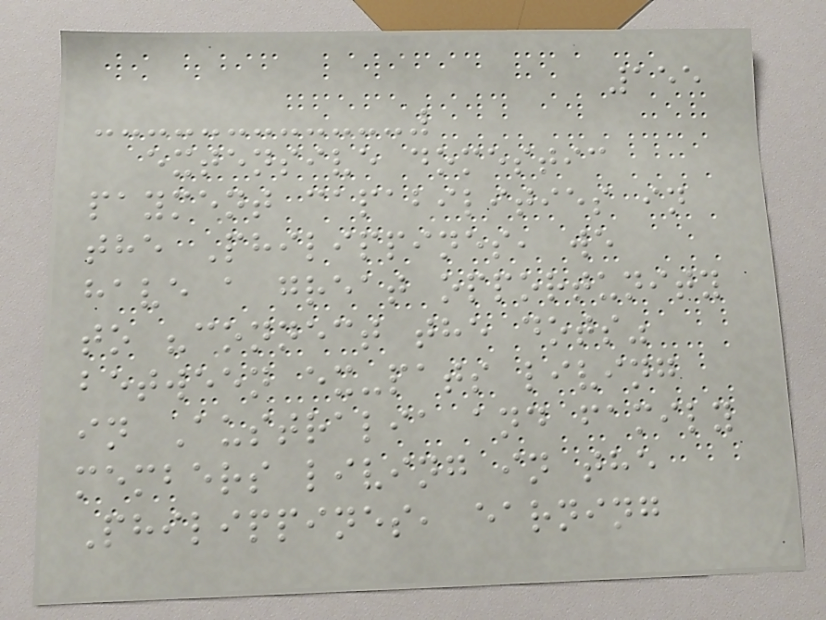155
extensive domestic
payment capabilities in
the Philippines, we
have a great opportunity
to "connect the dots"
between ex-pats living
in Australia and family
members living in the
Philippines, earning
